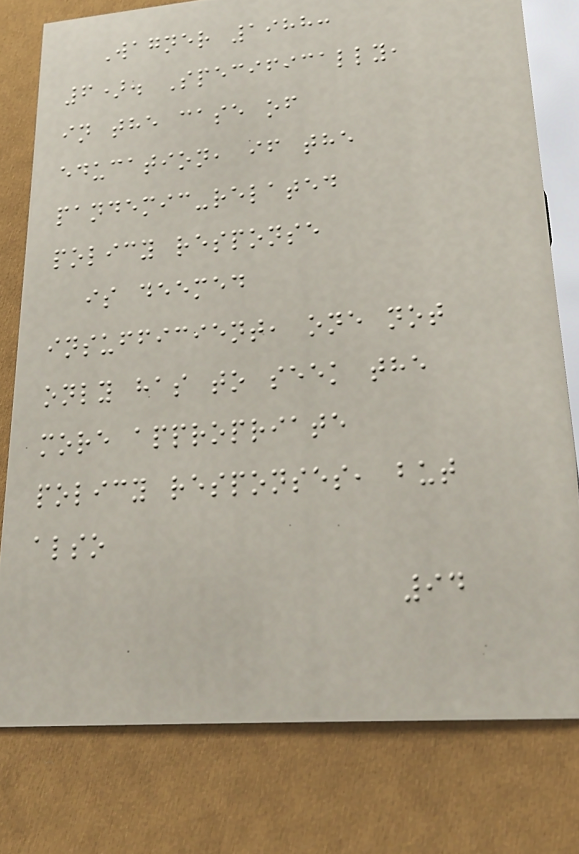Wagner 1988:
6). Specifically,
in the case of
education, if the
pandemic-related
policy response
is deemed
insufficient, one not
only has to seek the
more appropriate
policy responses, but
also
94
